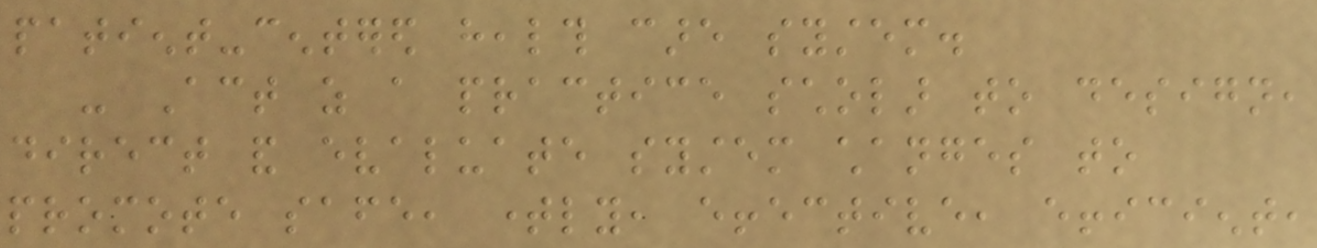patient-centered health care system.
- Act as a practice scholar to design,
direct and evaluate system changes to
promote safe, timely, effective, efficient,
